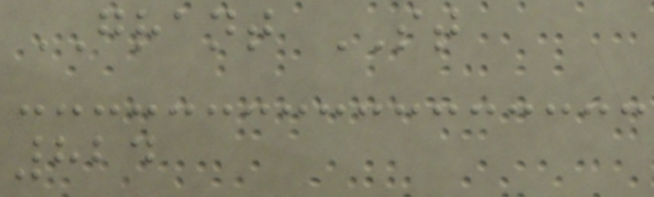GRANT ST
824
